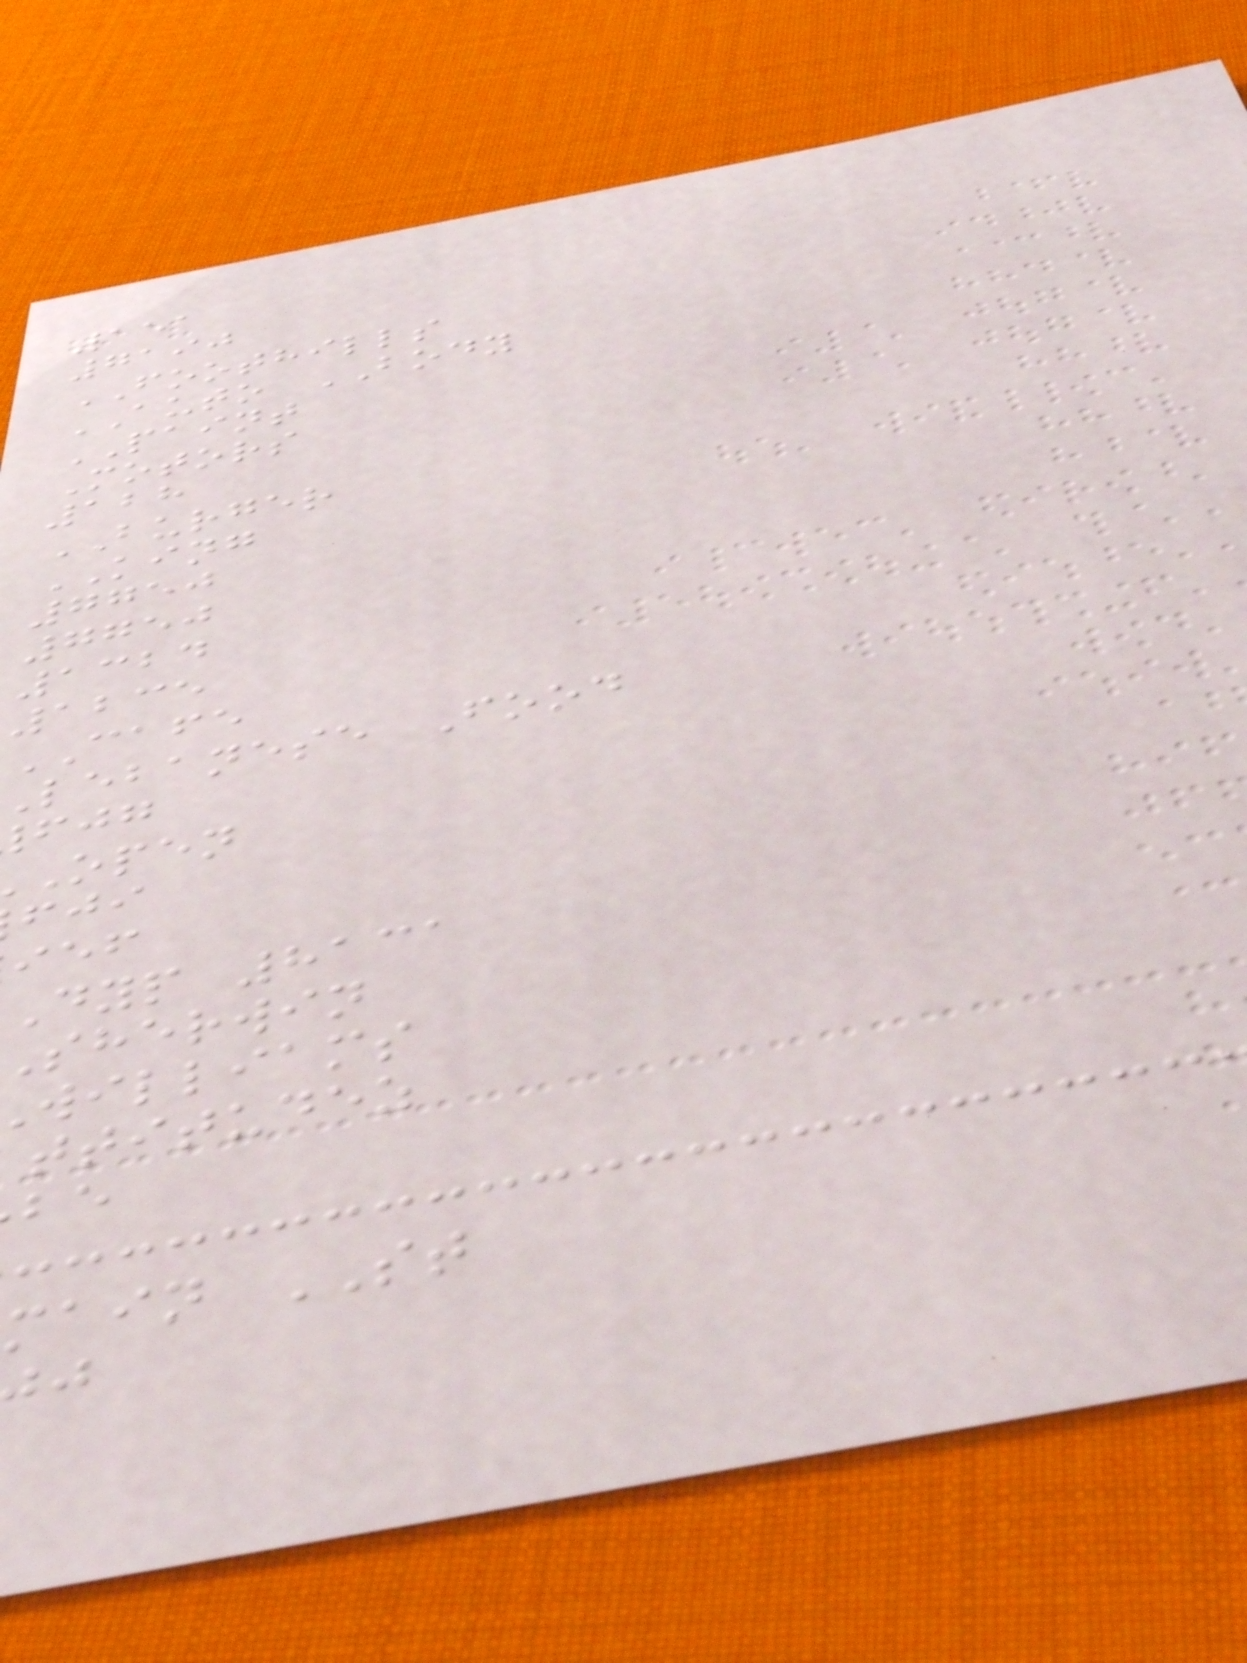151
7190
FOOTHILLS
AUTO BODY
PAINT
Motors
128
BURGER
KING
7750
7750
1324
1235
CAFE
lebanese Food
open
dyp 8131
sherwin
williams
ttitudez
main ST
